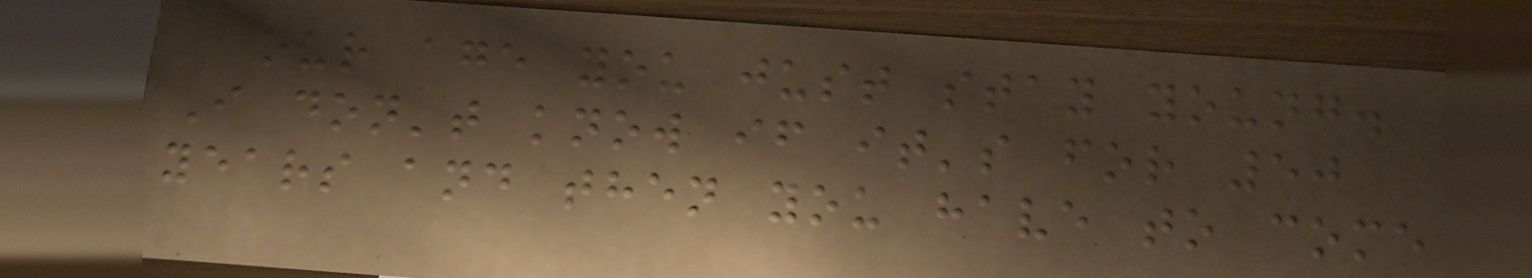our age you just stay young.
I don't know if it's for 50
years and then you have to come
